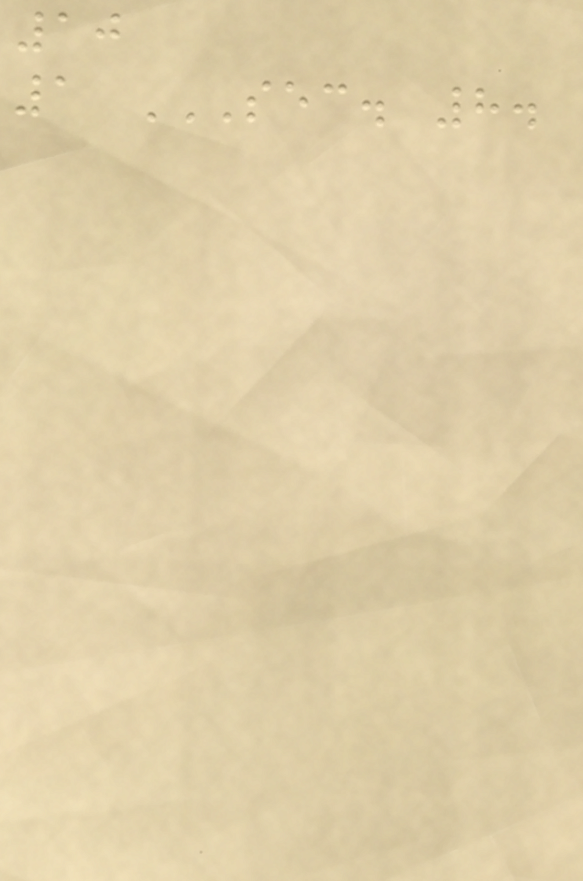10
1 SEC. 8.
